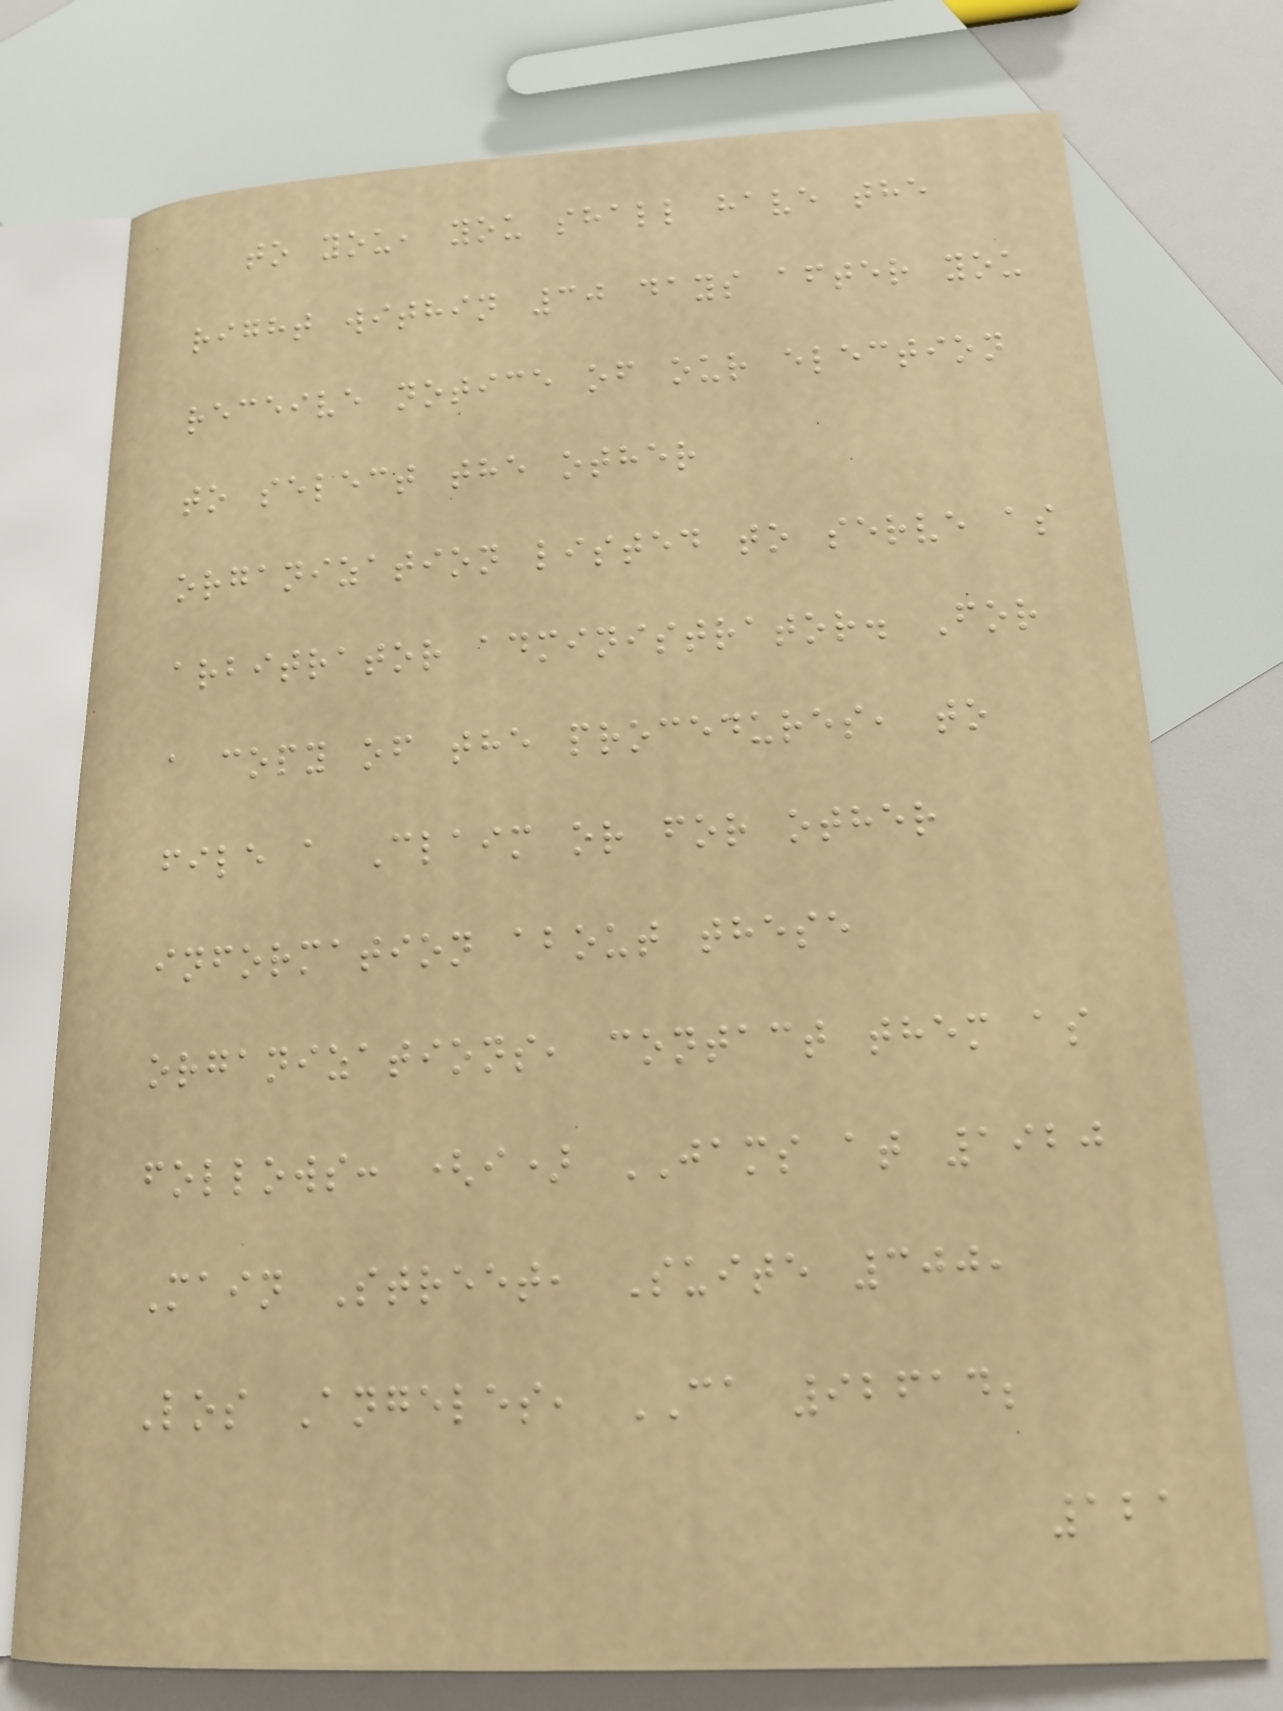to you, you shall have the
right within 30 days after you
receive notice of our election
to select the other
organization listed to serve as
arbitrator administrator. For
a copy of the procedures, to
file a Claim or for other
information about these
organizations, contact them as
follows: (i) JAMS at 1920
Main Street, Suite 300,
Los Angeles, CA 92614;
121
